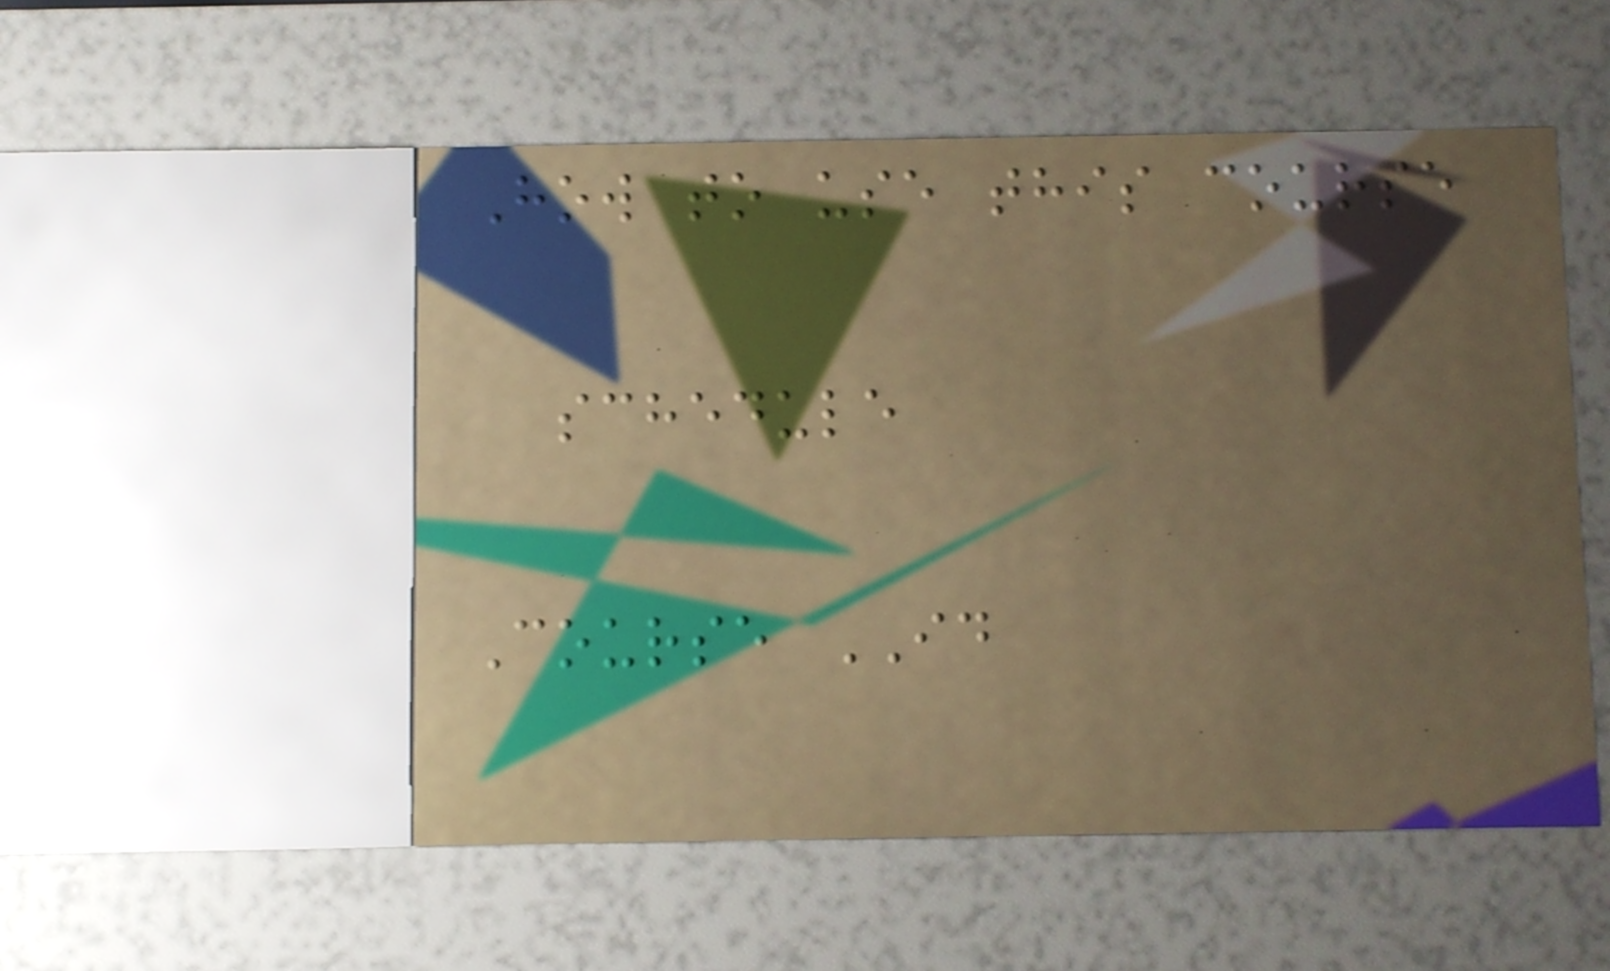How to use this course
schedule
Course ID
